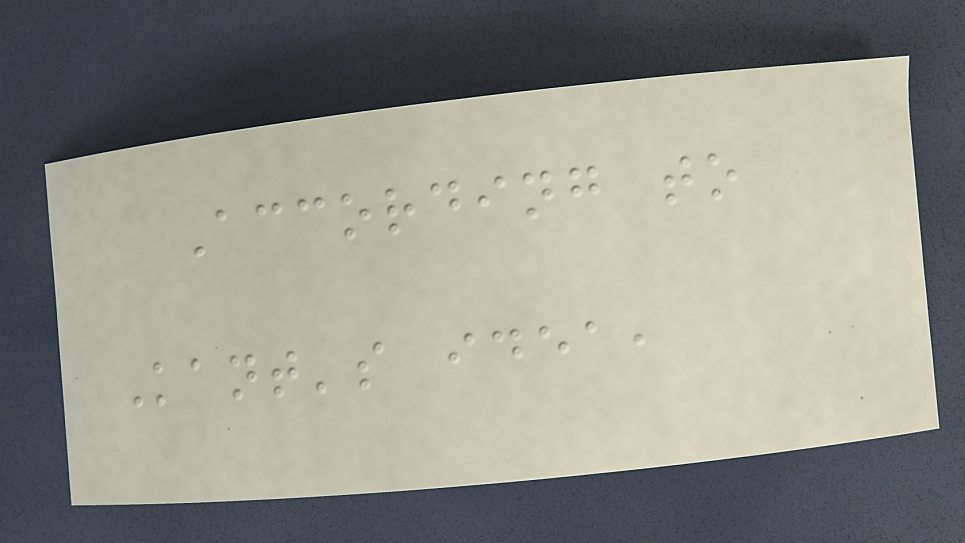According to
Kant's idea,
